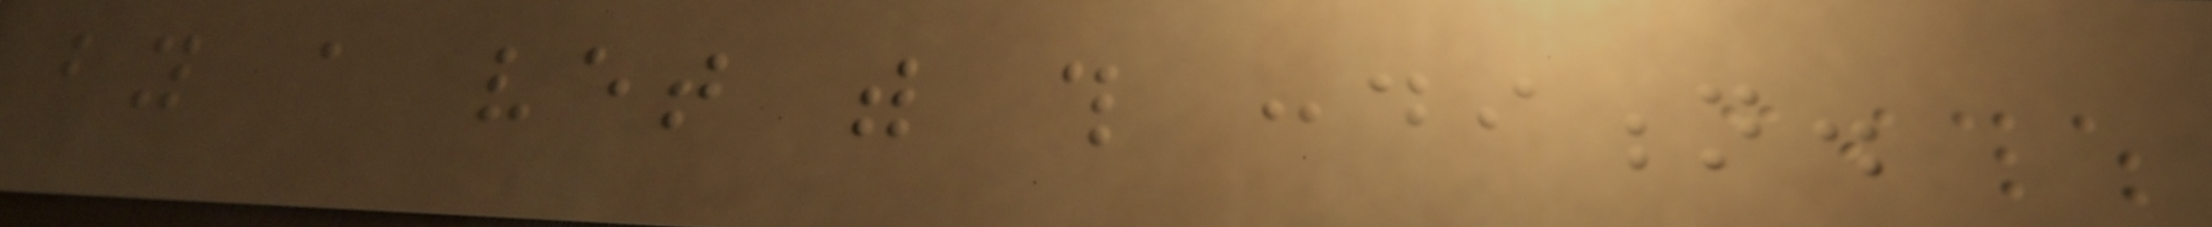by a vet with this condition.
